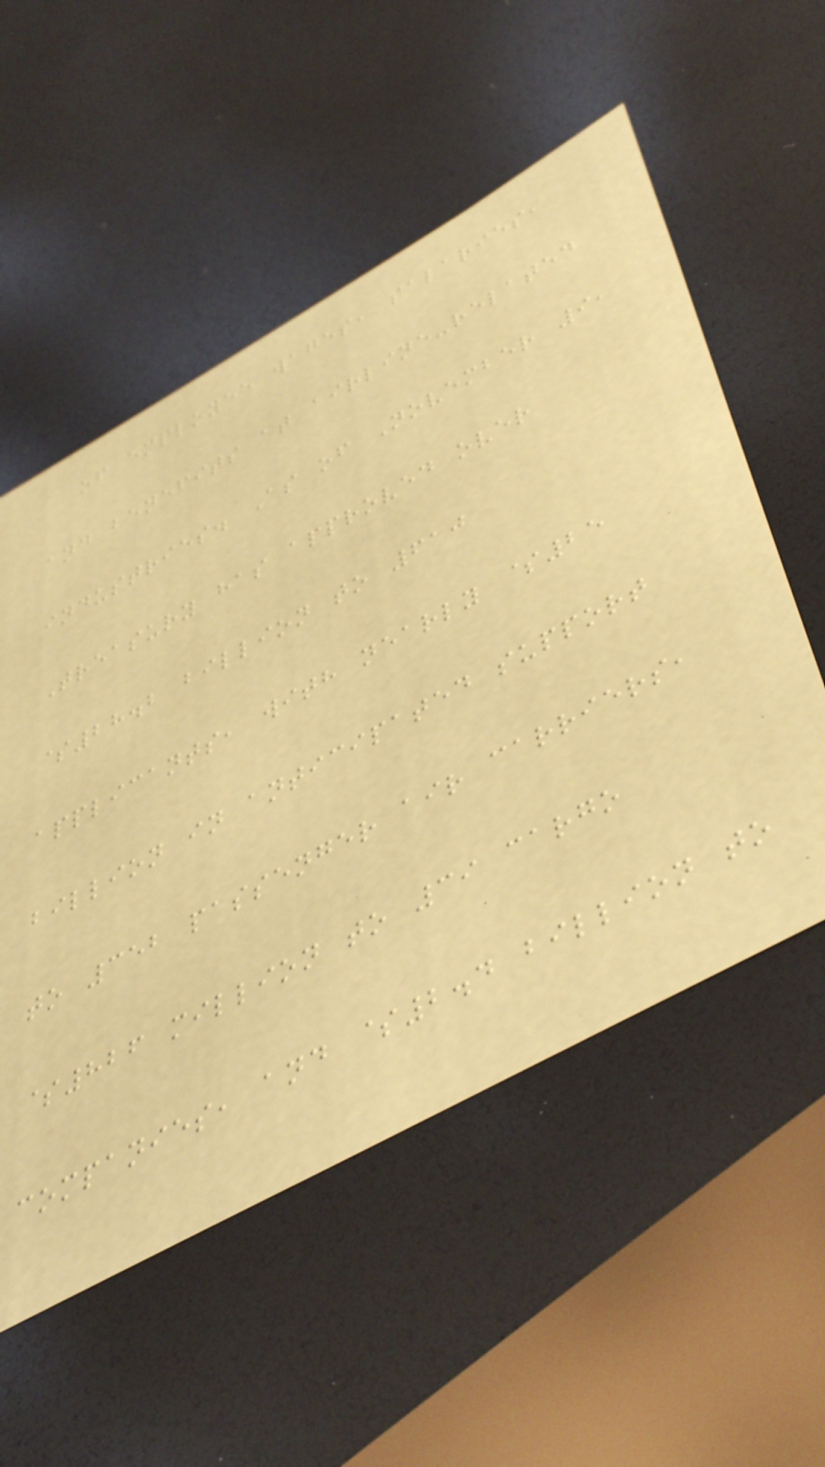of employee wages, salaries,
and benefits at airline-related
industries. As of November 9,
Treasury has approved over
$28.2 billion to 610
applicants, with nearly $25
billion in anticipated support
to 352 passenger air carriers,
$826 million to 39 cargo
companies, and $2.4 billion to
